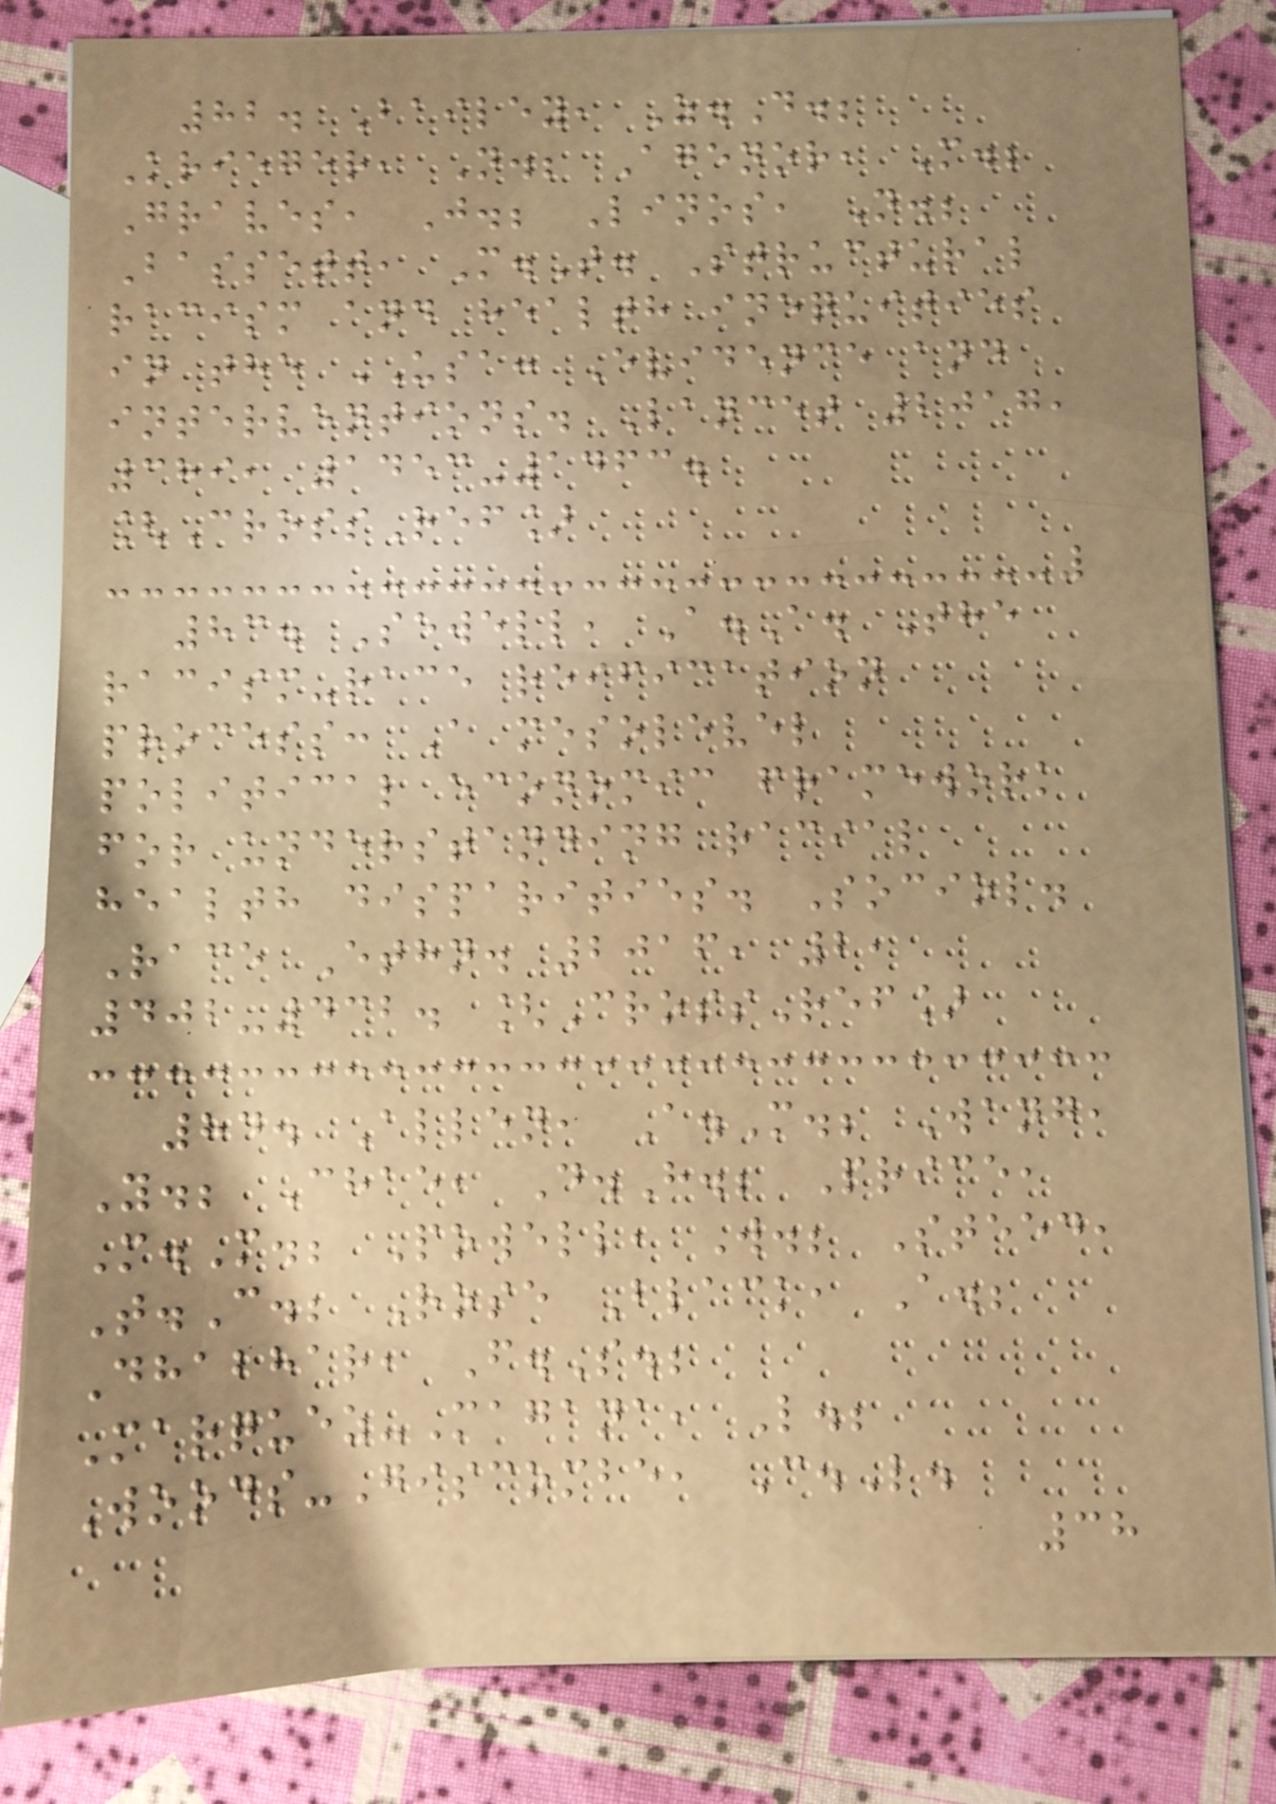82. Bailey, Z.D.;
Krieger, N.; Agenor, M.;
Graves, J.; Linos, N.;
Bassett, M.T. Structural
racism and health inequities
in the USA: Evidence and
interventions. Lancet 2017,
389, 1453-1463.
[CrossRef]
83. Sewell, A.A. The
racism-race reification
process: A mesolevel
political economic framework
for understanding racial
health disparities. Sociol.
Race Ethn. 2016, 2,
402-432. [CrossRef]
84. Allen, A.M.; Wang,
Y.; Chae, D.H.; Price,
M.M.; Powell, W.; Steed,
T.C.; Rose Black, A.;
Dhabhar, F.S.;
Marquez-Magana, L.;
Woods-Giscombe, C.L.
38
